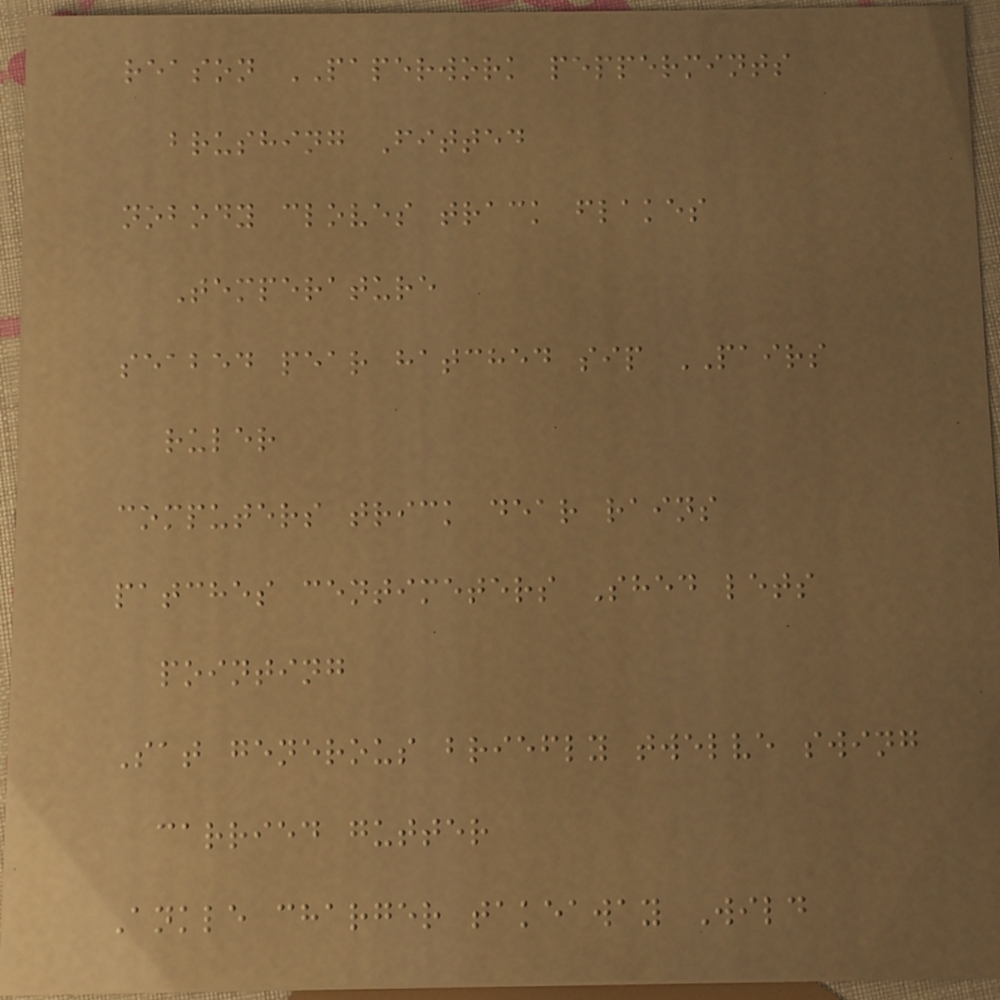reason PAPERWORK peppermints
brushing Fitted
nobody cloves track flakes
Temperature
seabed pear hatched sip PAIRS
ruler
computers trick dear rains
patches centimeters Shed lets
pointing
Sat generous briefly twelve swing
carried gutter
Ankle charger takeaway Wild
